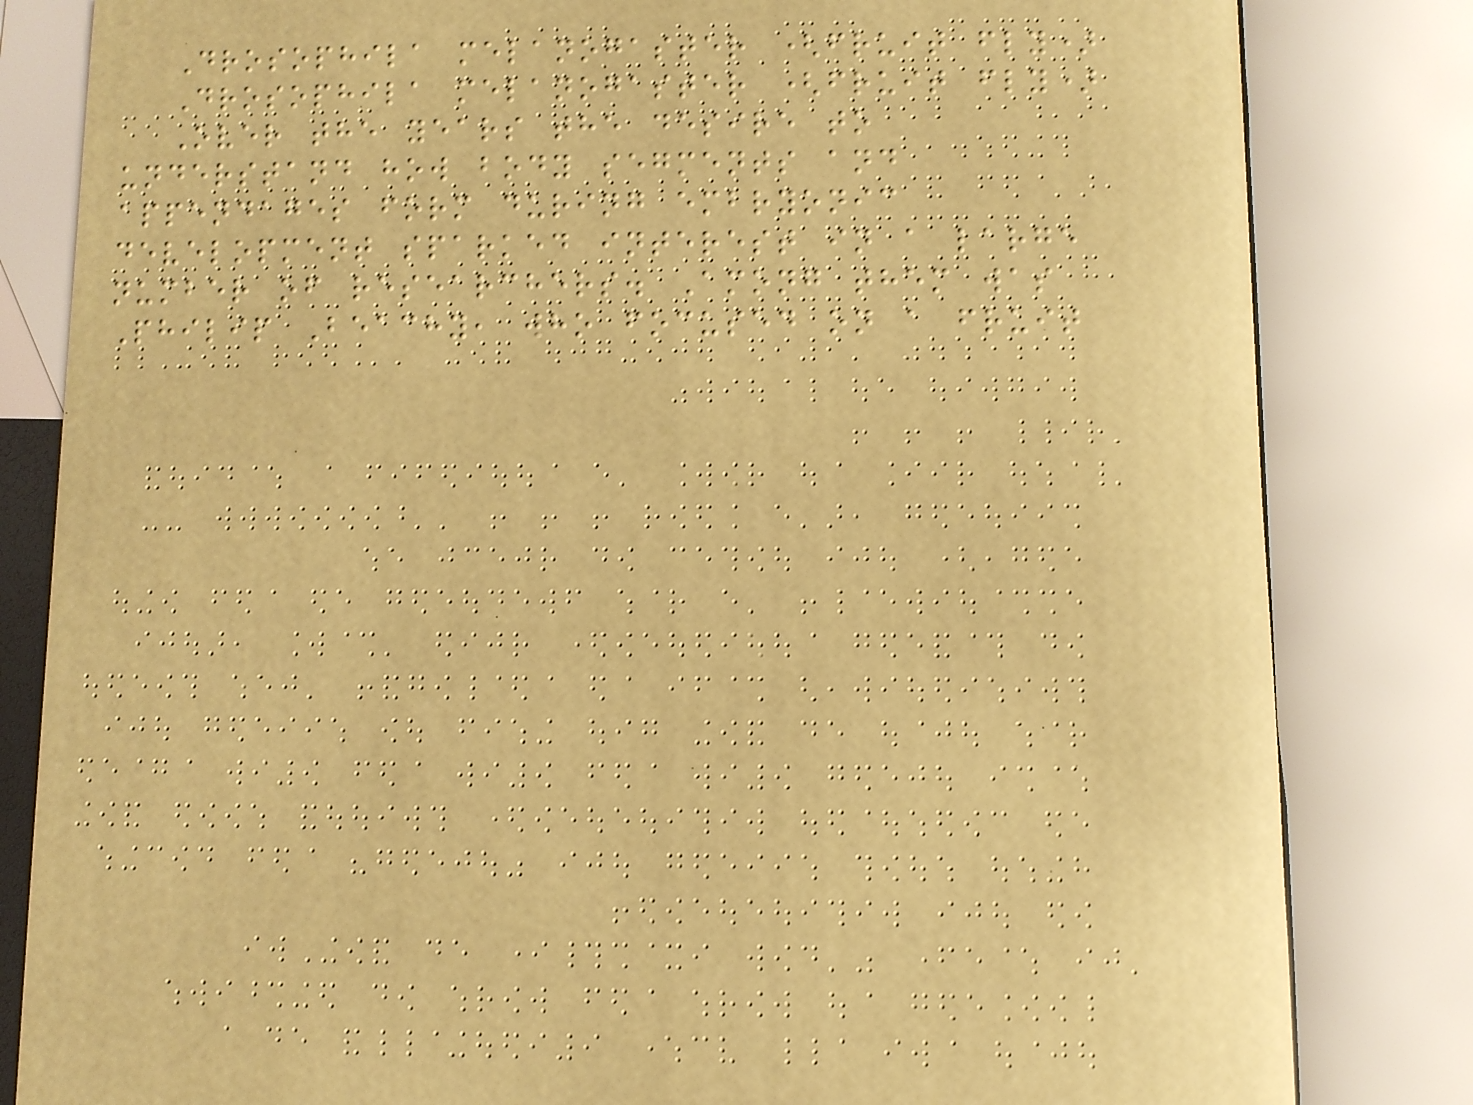Drosophila melanogaster (fruit fly)
Drosophila melanogaster (fruit fly)
Over the years the desire to
understand how body segments and
appendages form during embryonic
development sparked interest in a large
number of researchers. Among them was
Philip Beachy, who focused on a fruit
